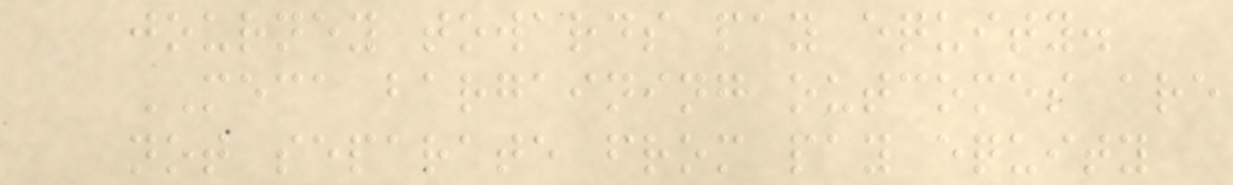journey towards pay equity.
MECA bargaining outcomes are
not separate from pay equity
